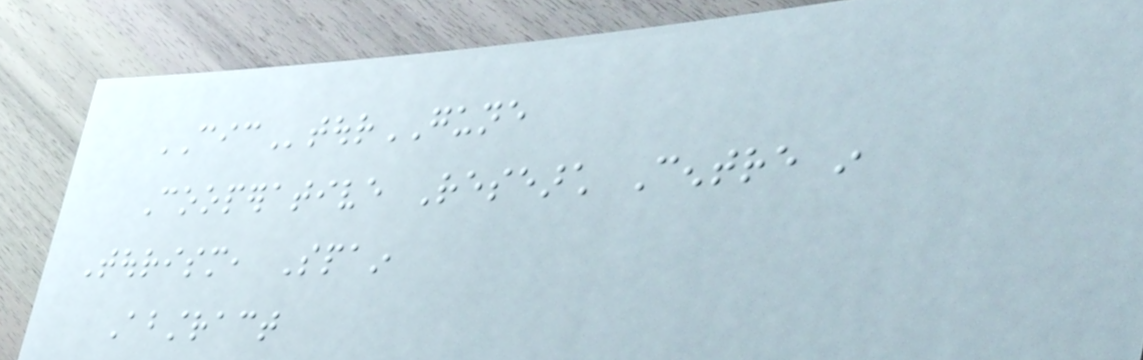CICtourGUNE
Cooperative Research Centre in
Tourism, Spain
Abstract
